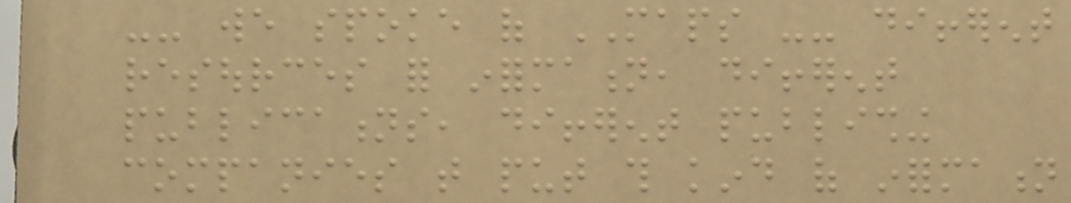-- we spoke of MAPS -- different
resources for information, different
publications, different publishing
companies that put this kind of information
